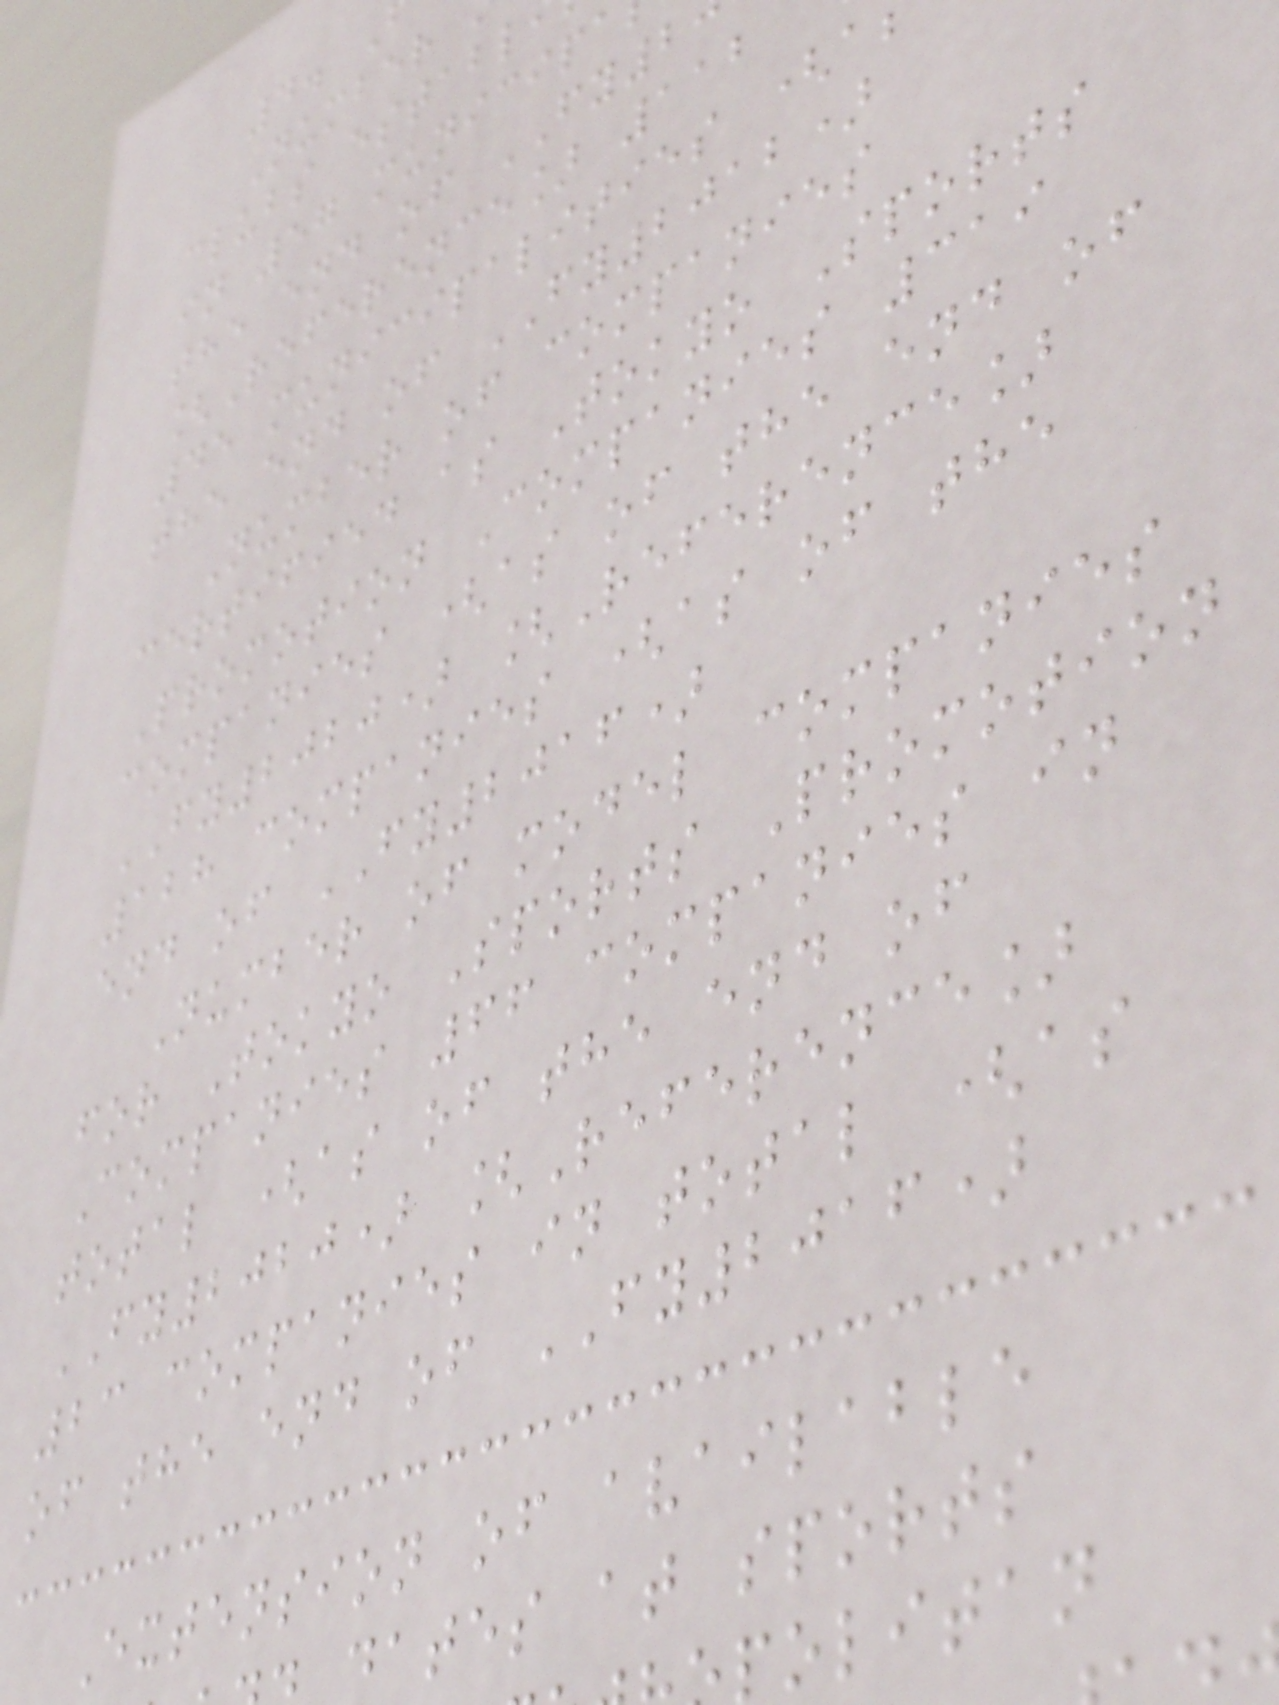Number
clubs establ
in 57 municipa
the end of FY2
[Reference] 112
45 municipalities (a
the end of FY2012)
Number of companies
certified as Tokyo Sports
Promotion Companies 319
companies (as of the end of
FY2020) [Reference]
128 companies (as of the
end of FY2016)
Number of model companies
for Tokyo Sports Promotion
Companies 66 companies in
total (as of the end of
FY2020) [Reference]
23 companies in total (as
of the end of FY2016)
Extension of available
dates at sports
politan
